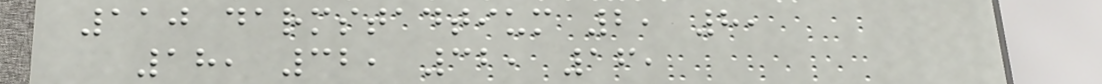110 darmstadtium 2, 8,
18, 32, 32, 16,
